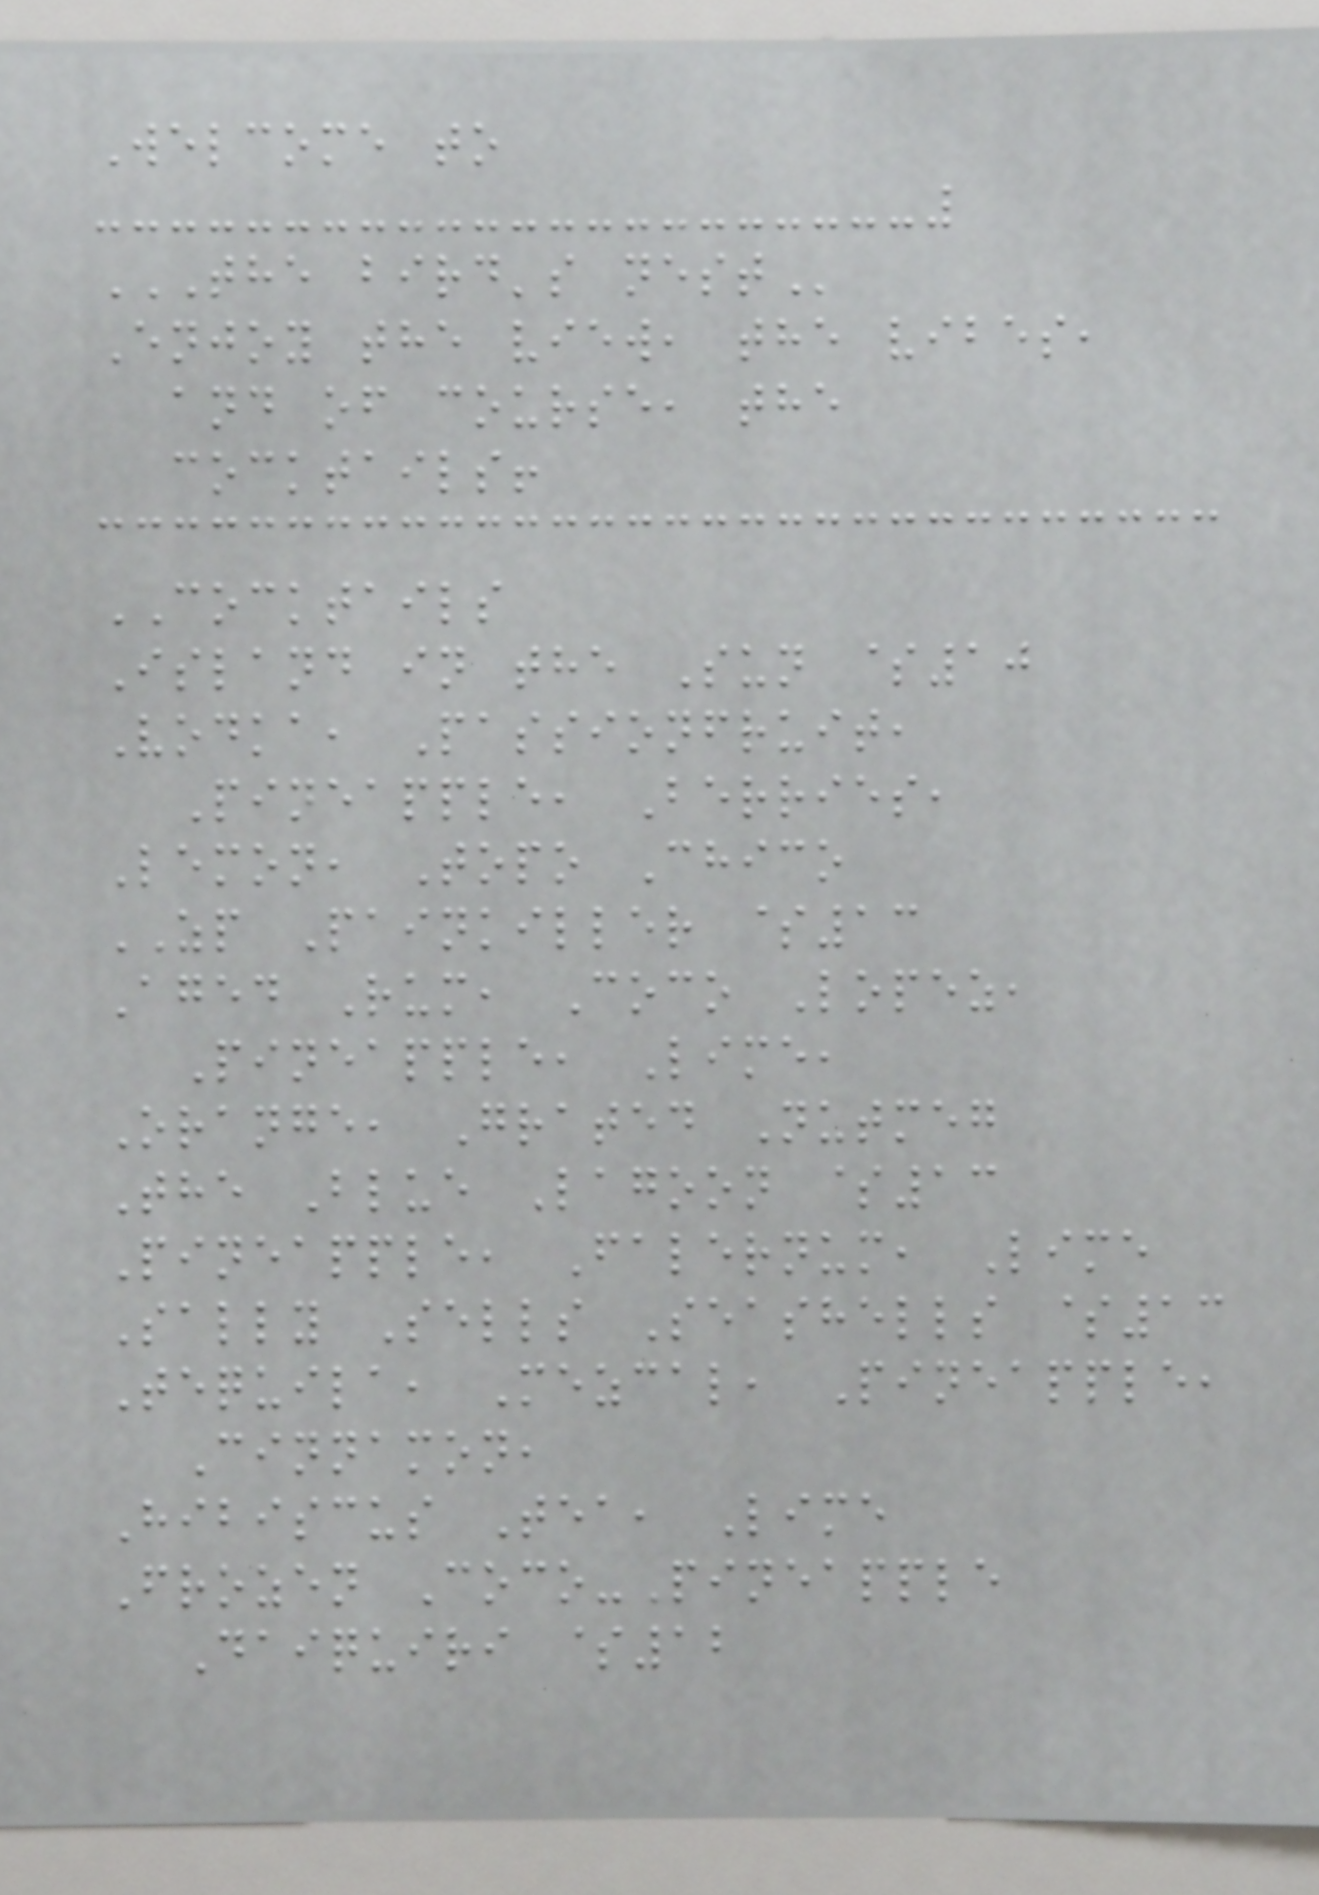Welcome to
THE BIRD'S NEST
Enjoy the view, the vibes,
and of course, the
cocktails!
COCKTAILS
Island in the Sun $10
Vodka, Passionfruit,
Pineapple, Berries,
Lemon, Topo Chico
ZP Painkiller $13
Aged Rum, Coco Lopez,
Pineapple, Lime,
Orange, Grated Nutmeg
The Blue Lagoon $13
Pineapple, Falernum, Lime
Sally Sells Seashells $13
Tequila, Mezcal, Pineapple,
Cinnamon,
Hibiscus Tea, Lime
Frozen Coco-Pineapple
Daiquiri $12
